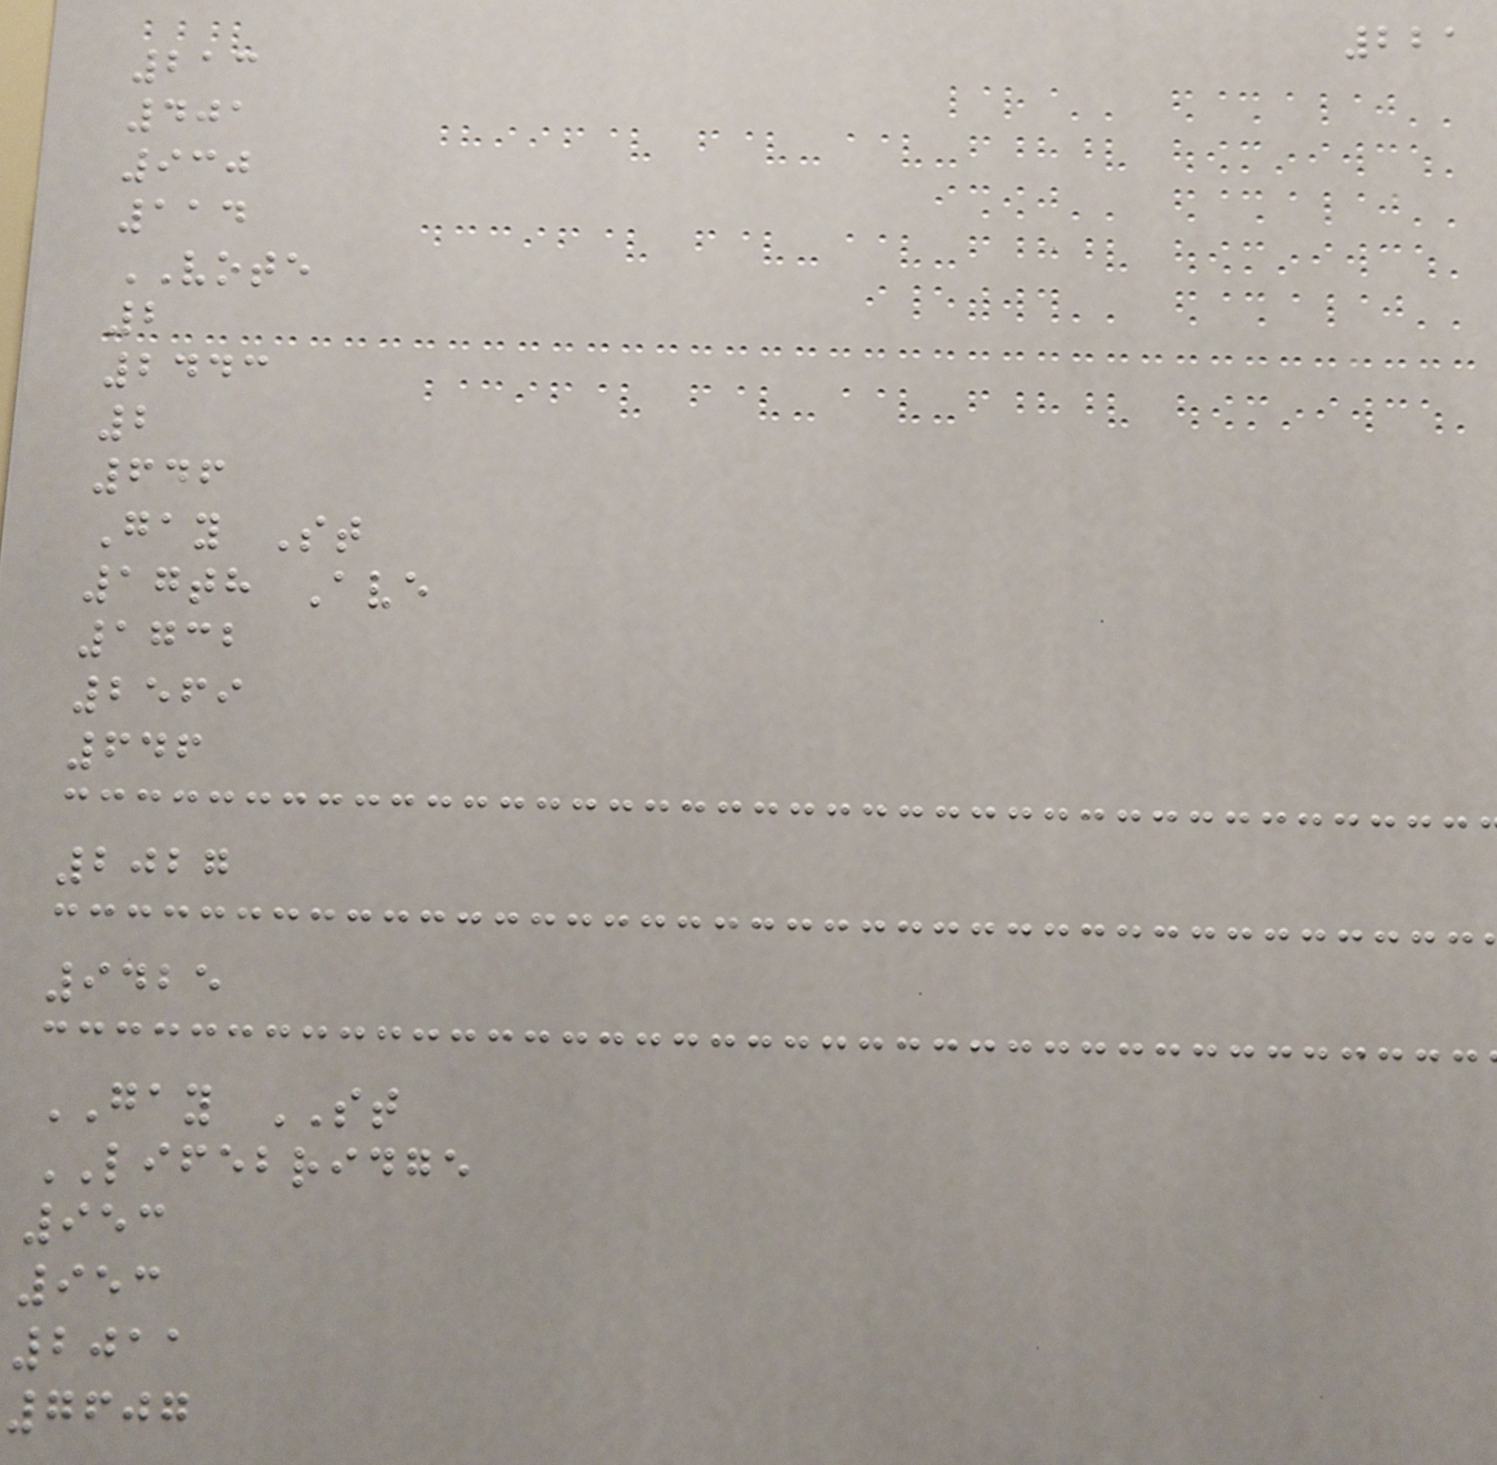221
213
401
930
114
VOTE
2
2443
2
646
Gay St
17th Ave
1732
2569
646
2027
9425
GAY ST
LIFEBRIDGE
953
953
2011
7607
